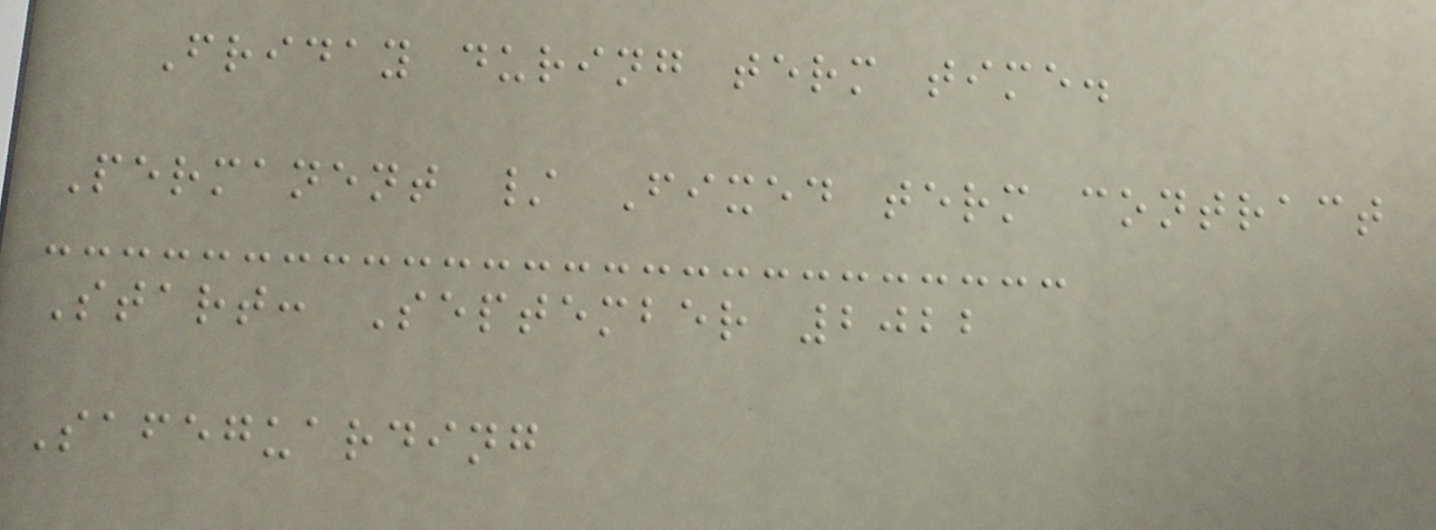Friday during term time.
Permanent / Fixed term contract
Start: September 2022
Safeguarding
